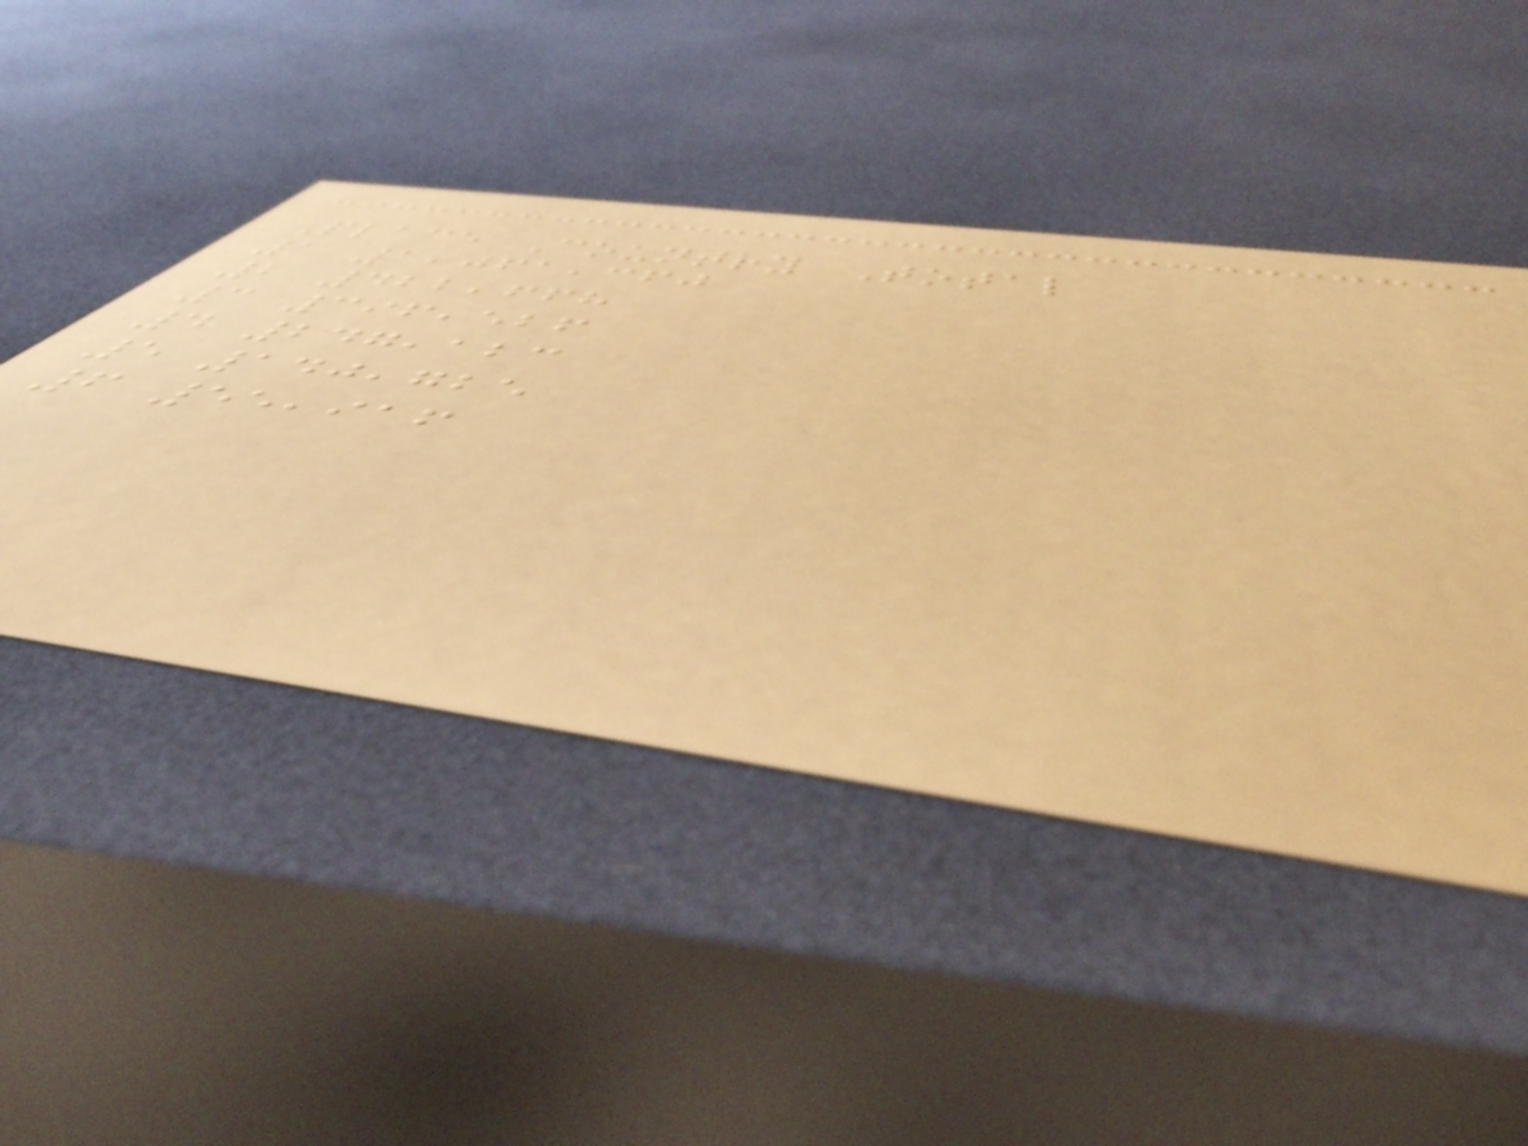Place Country Total
1 1,061,360
2 422,668
3 396,526
4 247,123
5 140,725
6 55,916
